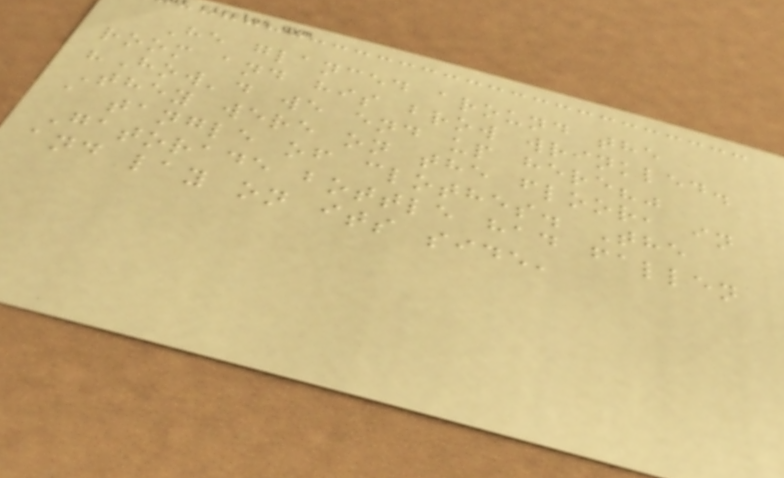He glanced around the
room and his brow wrinkled.
"How'd we end up here?"
They were on the floor, in
a tangle of clothes. The
Gatorade bottle had fallen
and lay on its side,
